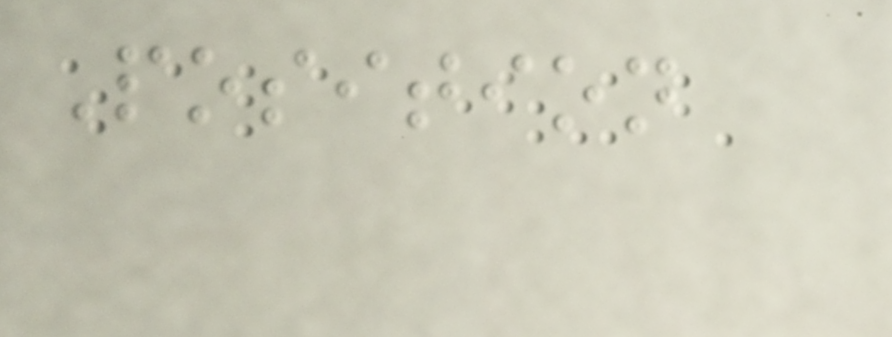Position
